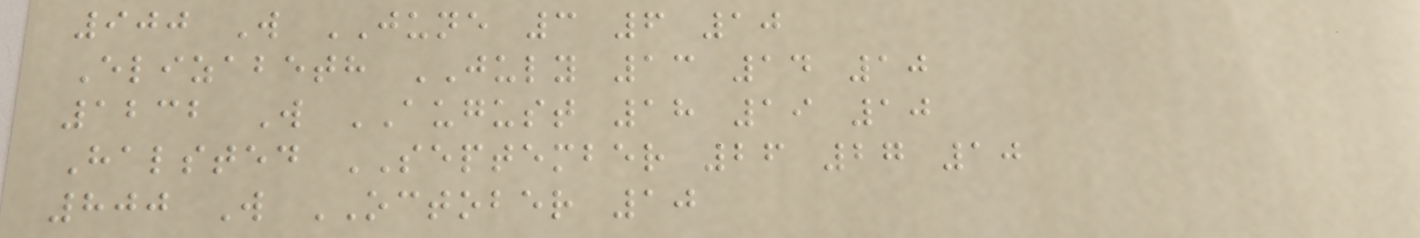900 W JUNE 3 6 10
Elizabeth JULY 13 14 10
1232 W AUGUST 18 19 10
Halsted SEPTEMBER 26 27 10
800 W OCTOBER 10
